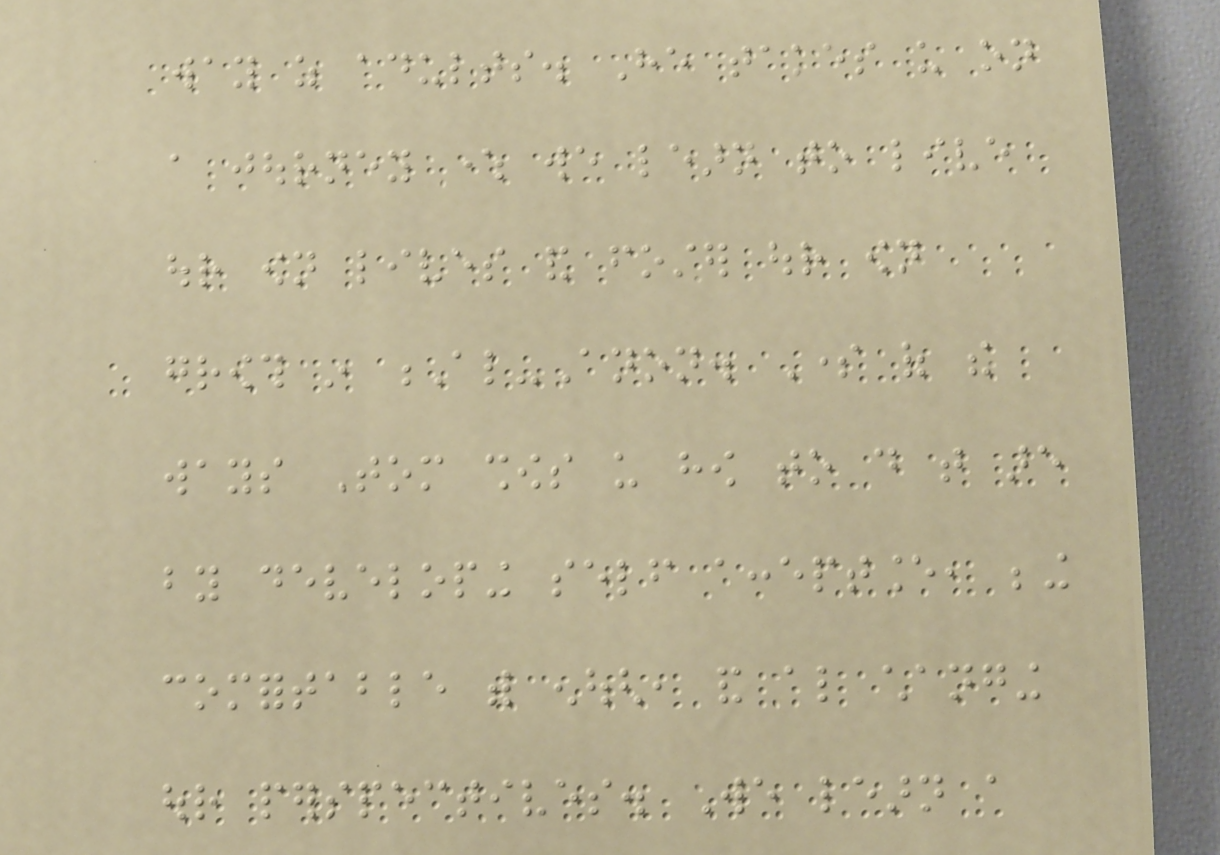way as adults. He takes us on
a journey where we learn to live
our own lives and foster our own
growth in Al-Anon. Some of the
ways Tom shows us how to do that are
by developing self acceptance, being
comfortable with enough, and also changing
our perspectives. We learn a
